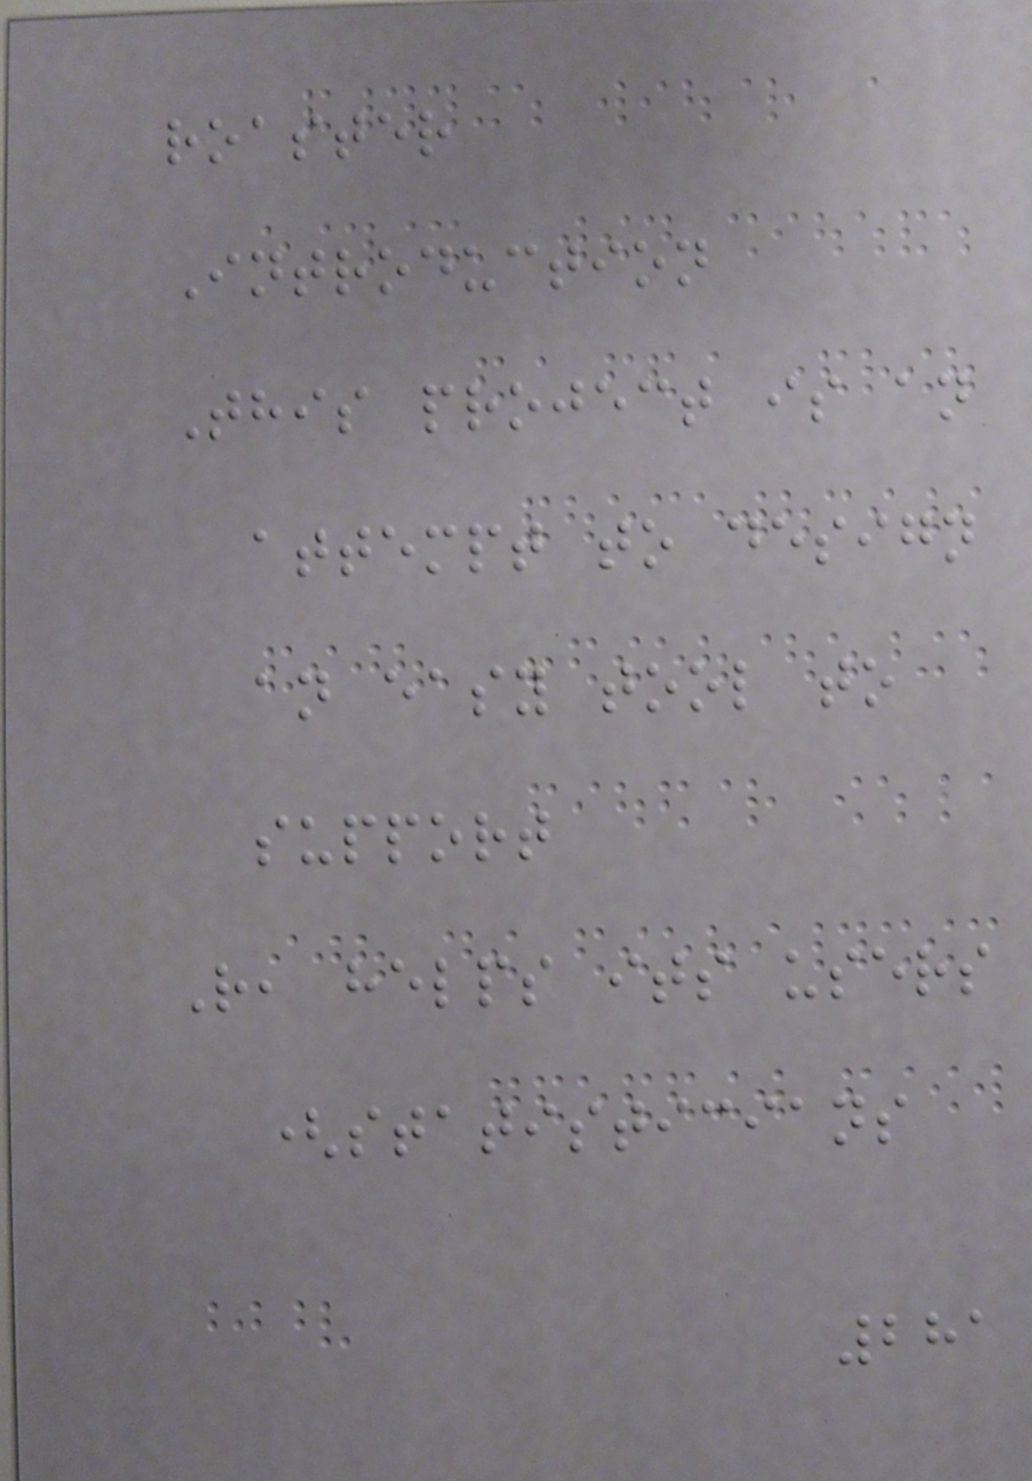roaster
Introduction
This project is an
attempt to design
an easy tool to
support
R, helps its users
(statisticians
281
